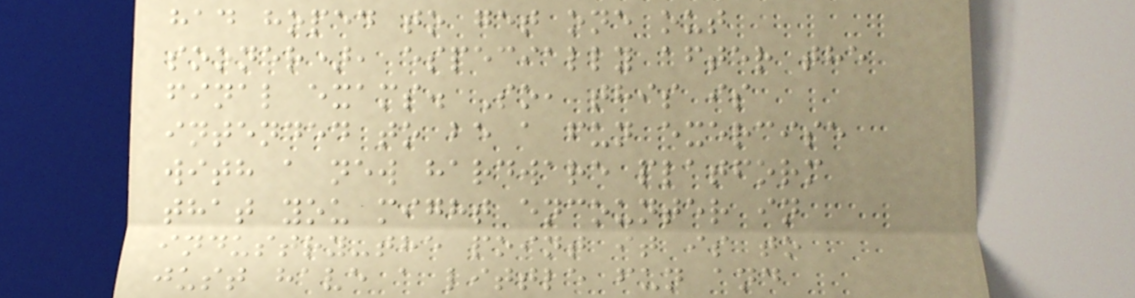had hoped to get one out
sooner), especially after the
final exams. So, this is
intended to be a fun exercise
with a new hardware platform
that you might encounter in
industry-the point it is to
just have a little fun and
